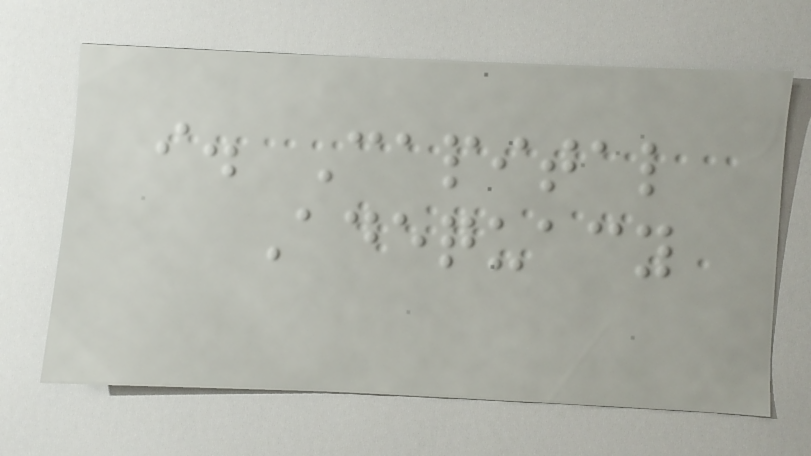i. Capital
Adequacy
